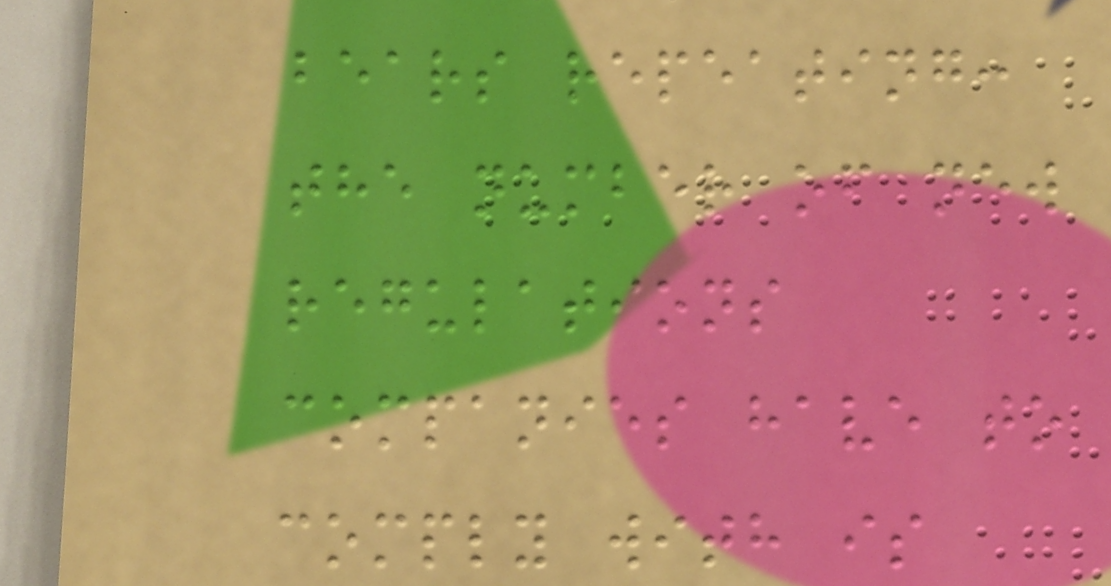bears repeating:
the number of new
regulations
companies have to
comply with is
